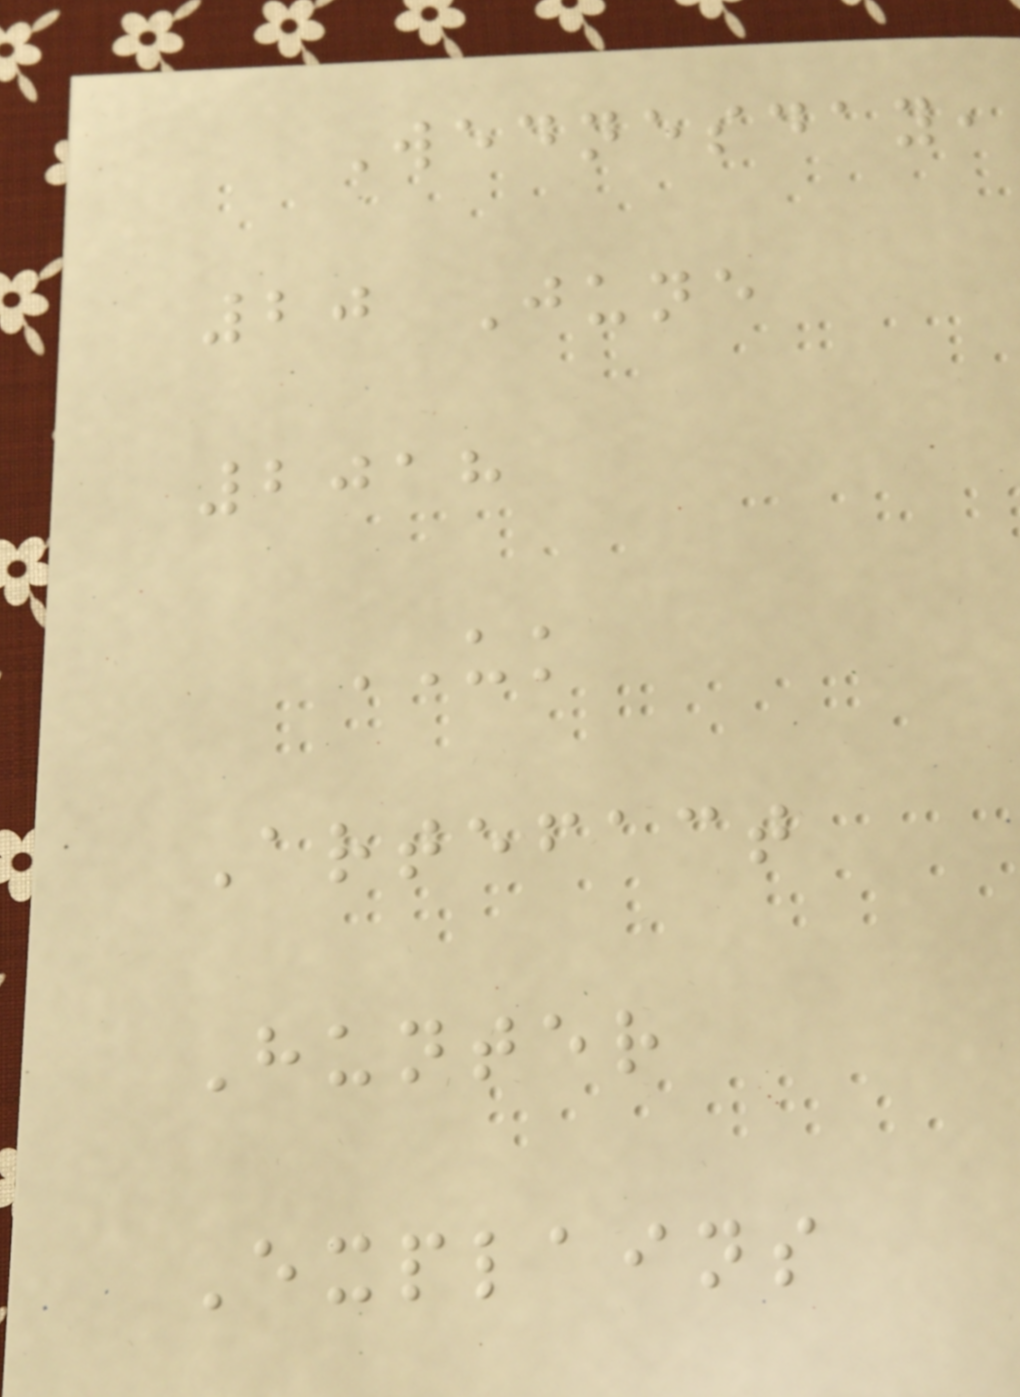Wednesday,
20 June
2018
UK
Artefact
Hunter
Explains
